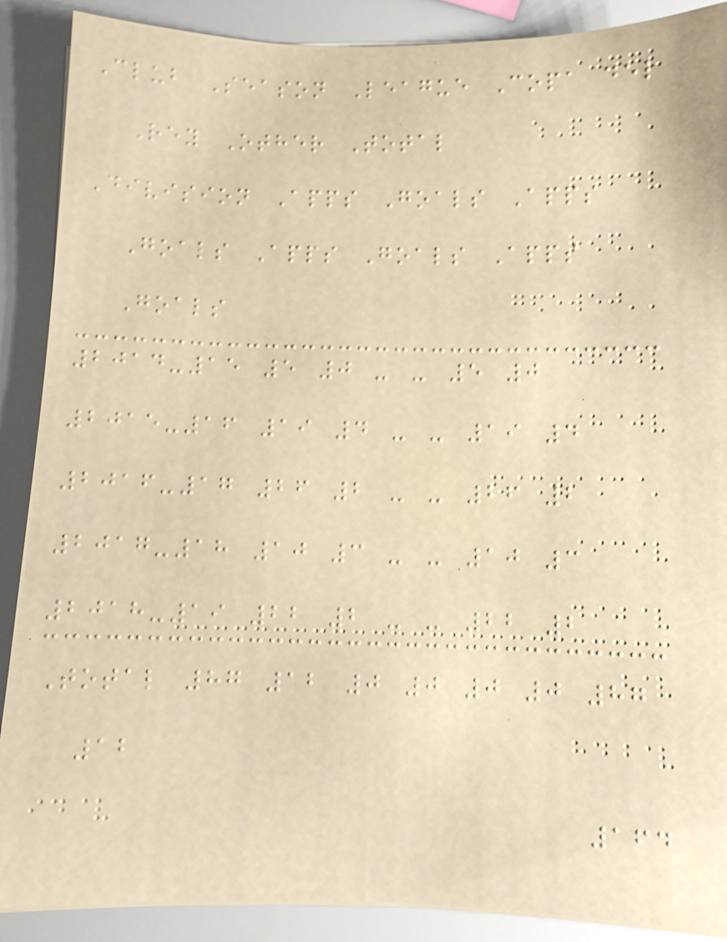Club Season League Copa del
Rey Other Total
Division Apps Goals Apps
Goals Apps Goals Apps
Goals
2014-15 5 0 - - 5 0
2015-16 19 4 - - 19 4
2016-17 26 2 - - 26 2
2017-18 10 3 - - 10 3
2018-19 22 2 - - 22 2
Total 87 12 0 0 0 0 87
12
164
